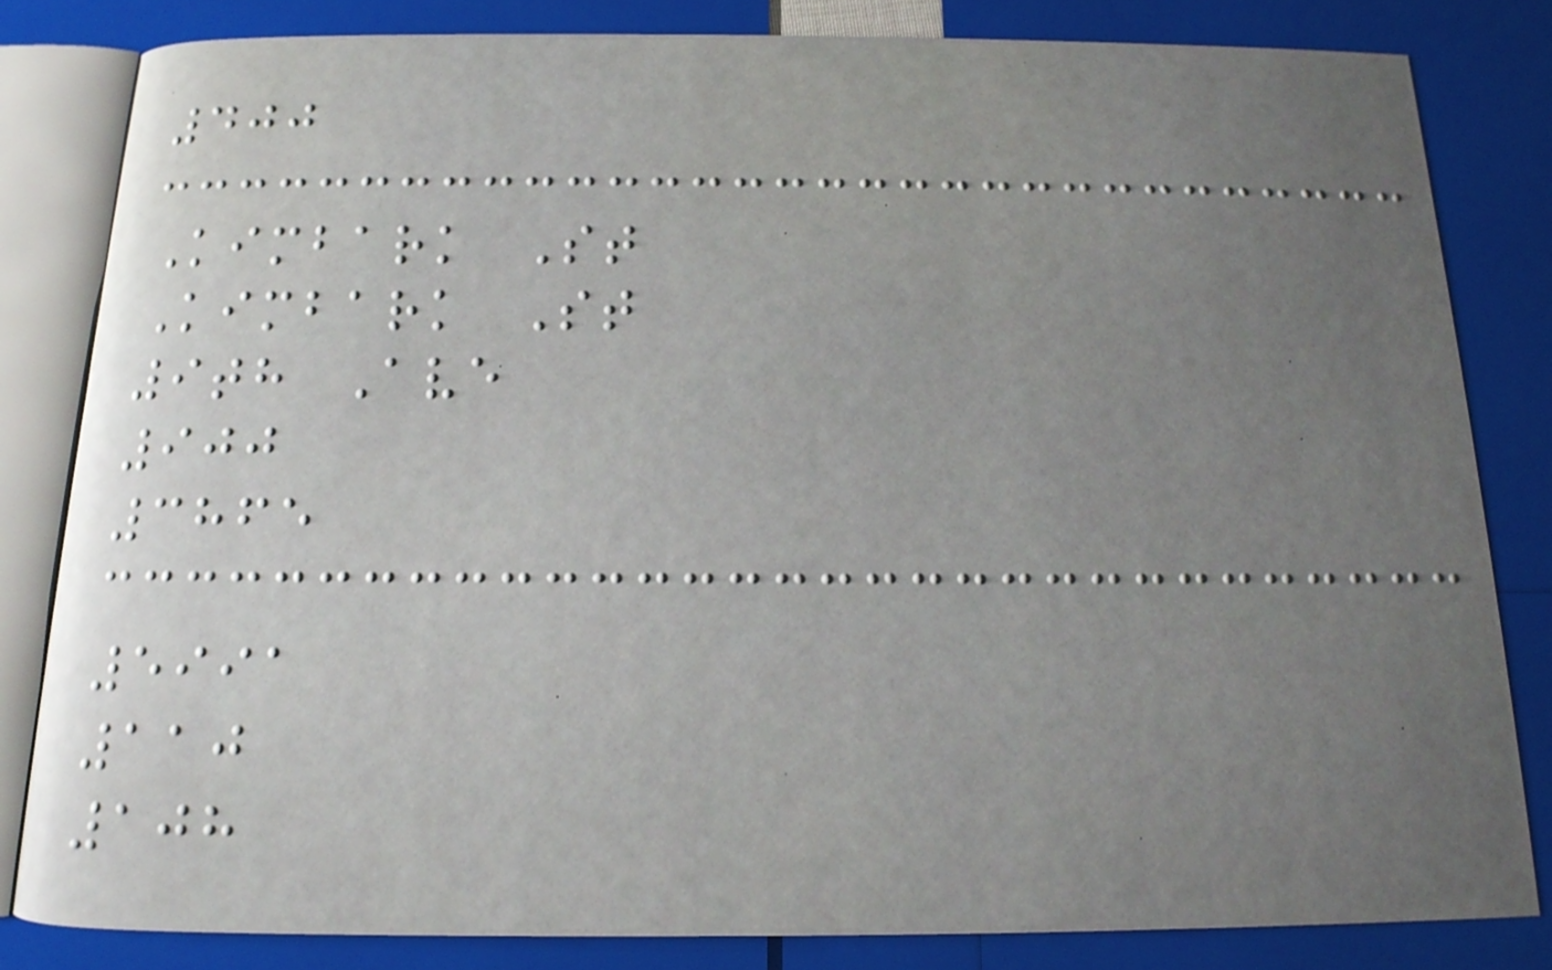400
Kimbark St
Kimbark St
9th Ave
900
3865
5991
110
108
